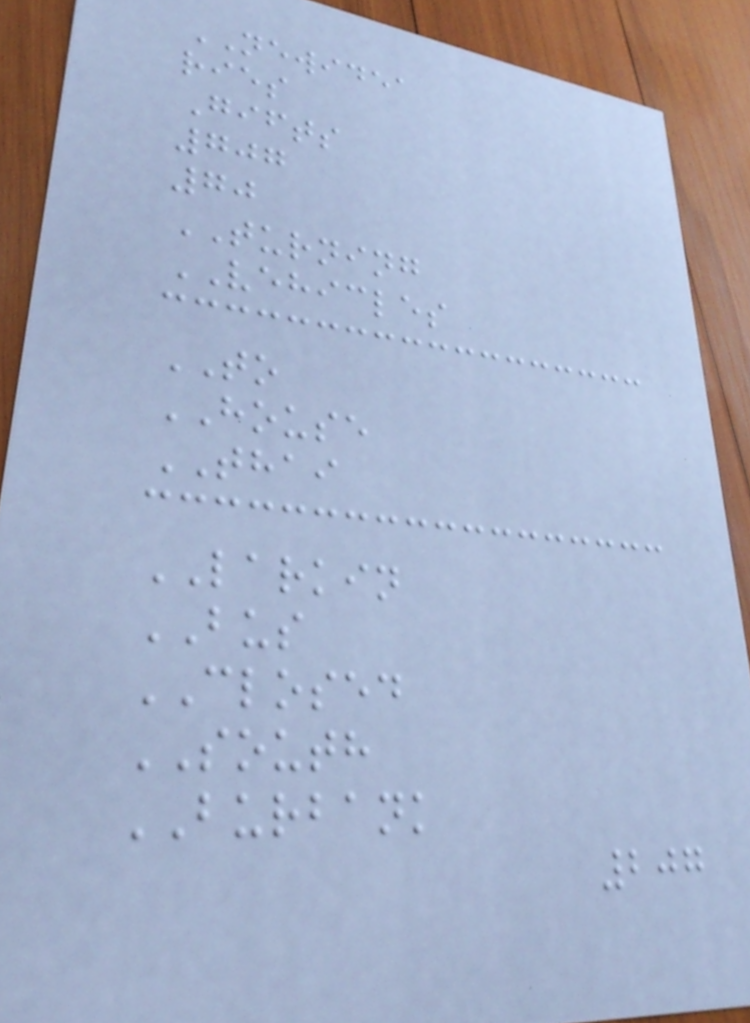NEWIDEA
ries
Gifts
707
70
TURNING
VEHICLES
TO
HOUSE
THAI
LARKIN
BUS
CLOSED
SOUTH
BURBANK
207
